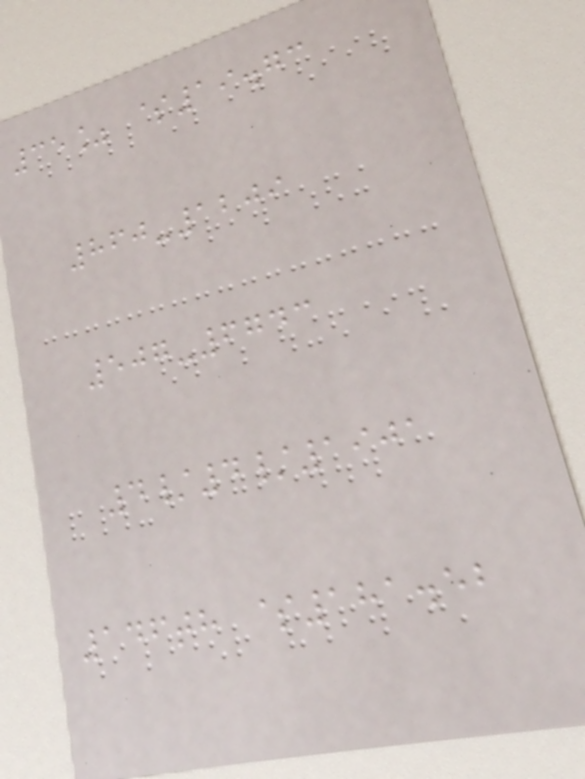35% $19.73
860-1209
507-6743
4/4/1901
146th $181.52
